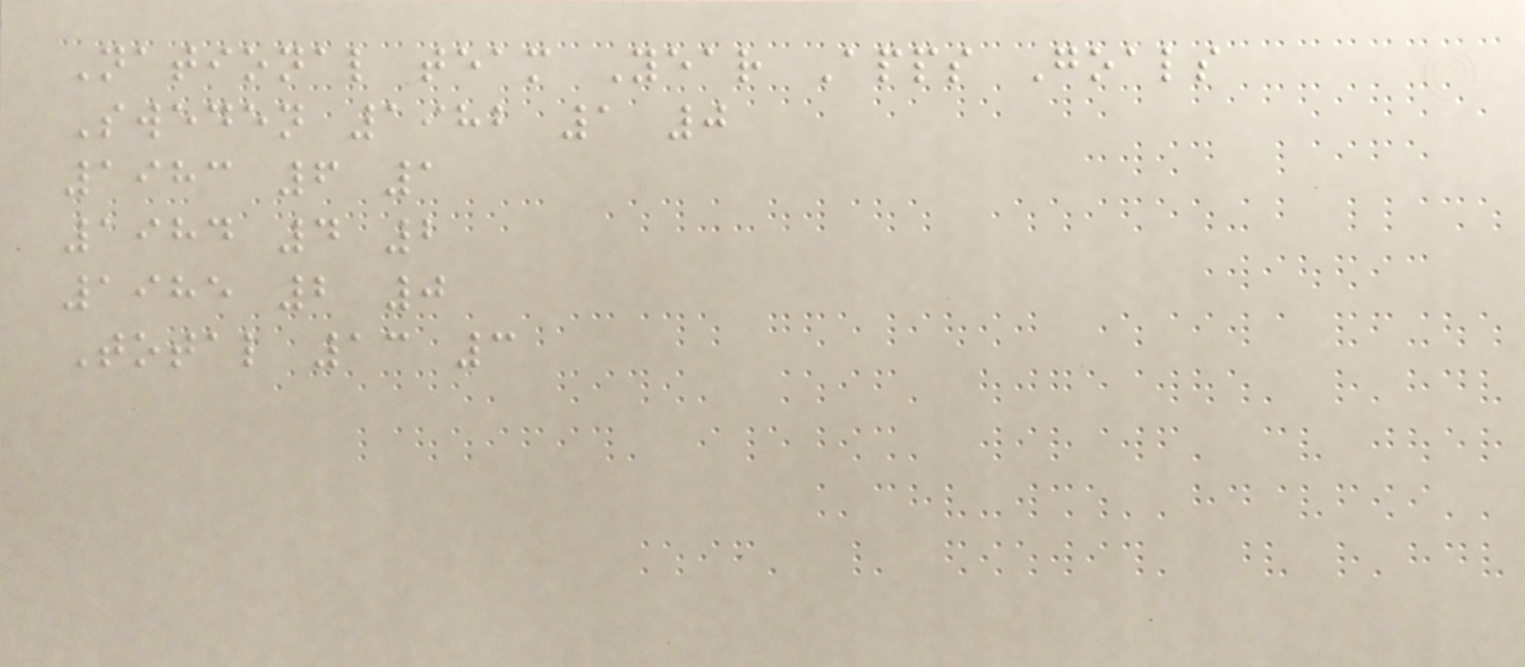National team Year Apps Goals
Sweden 1982 1 0
1983 6 1
1984 4 2
1985 2 0
Total 13 3
